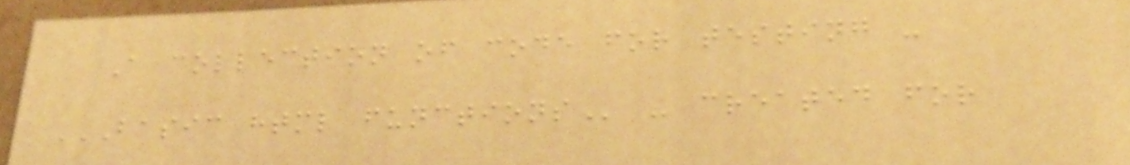A collection of code for testing -
BASIC HTML FUNCTIONS - created for
